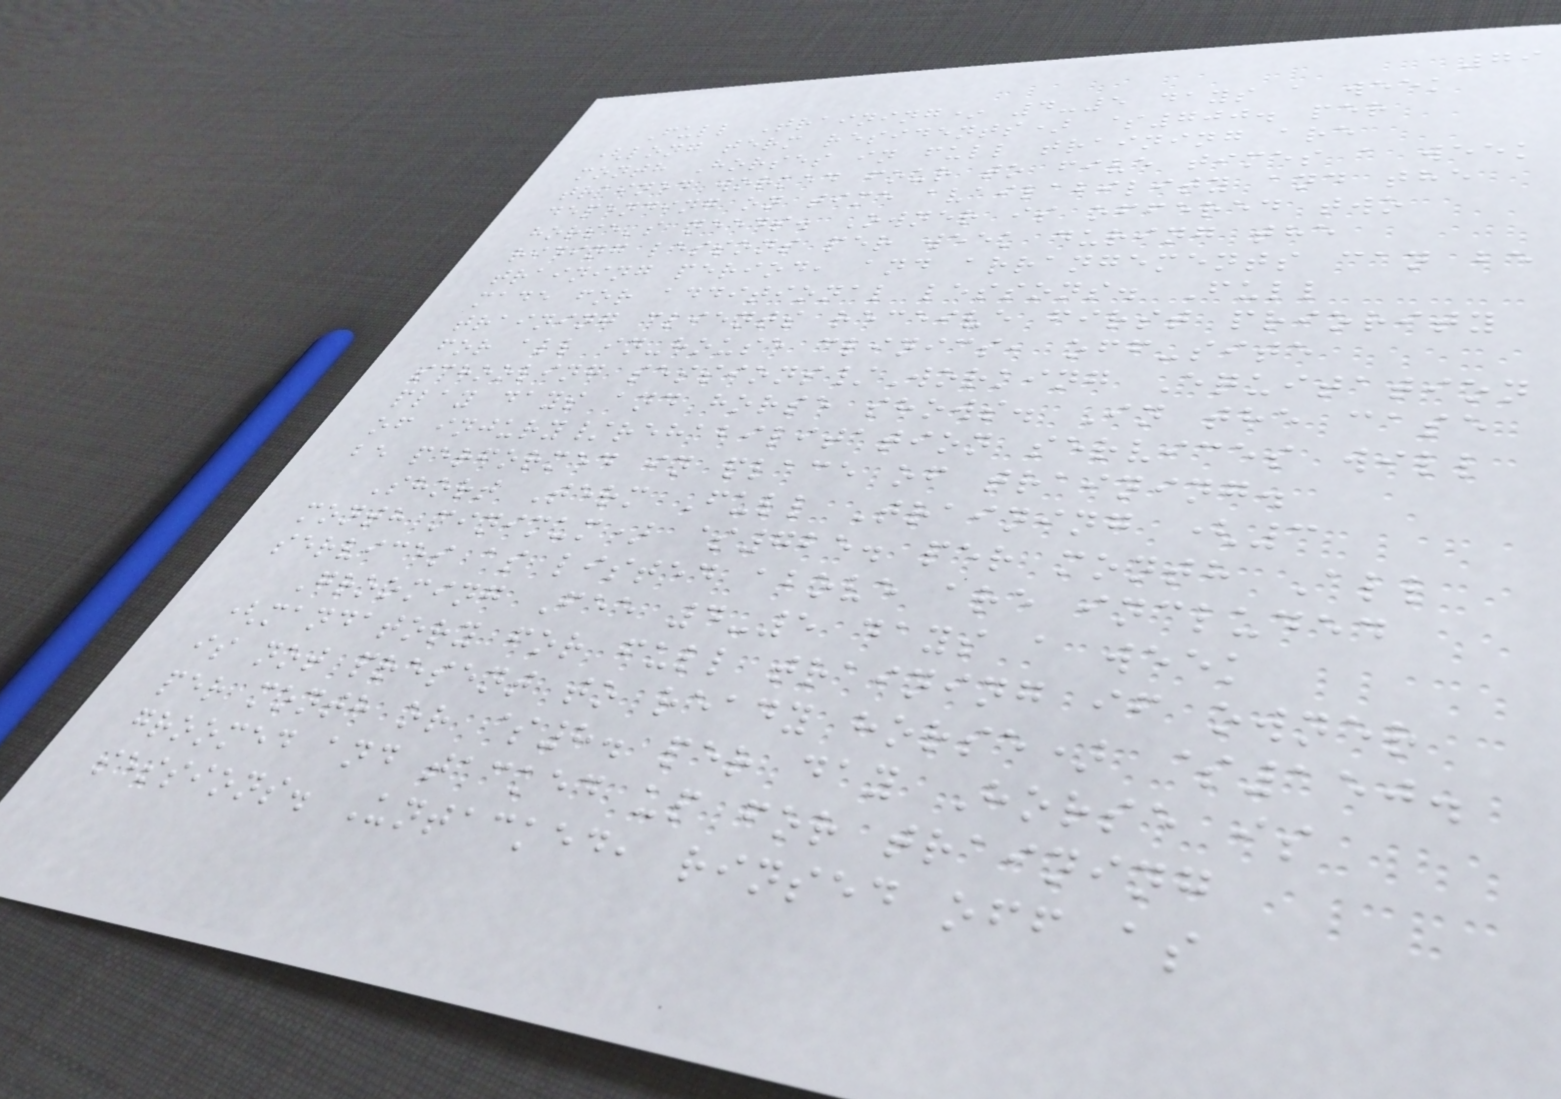79
Full Training* 4-5 days a week
(long term residents) $700. per
month Horses in full training are
trained worked four to five times a week
depending on time availability and the
horse's needs. Owner is offered two
riding lessons per week during the
training period, and arrangements can be
made for additional lessons. Full
training clients receive first priority
for all in-house clinics, off-site
schooling sessions/Working Equitation
play days and horse shows. In the case
of injury/rehabilitation services will
be performed in place of training.
Short Term Full Training (3
month minimum) $725. per month All
services as listed above are included
Grooming Fee 4-5 days a week
(mandatory for full training if owner
is not present to ready horse) $150.
per month or $8. per day Horse is
groomed and tacked up for training
sessions. Untacked, rinsed off as
